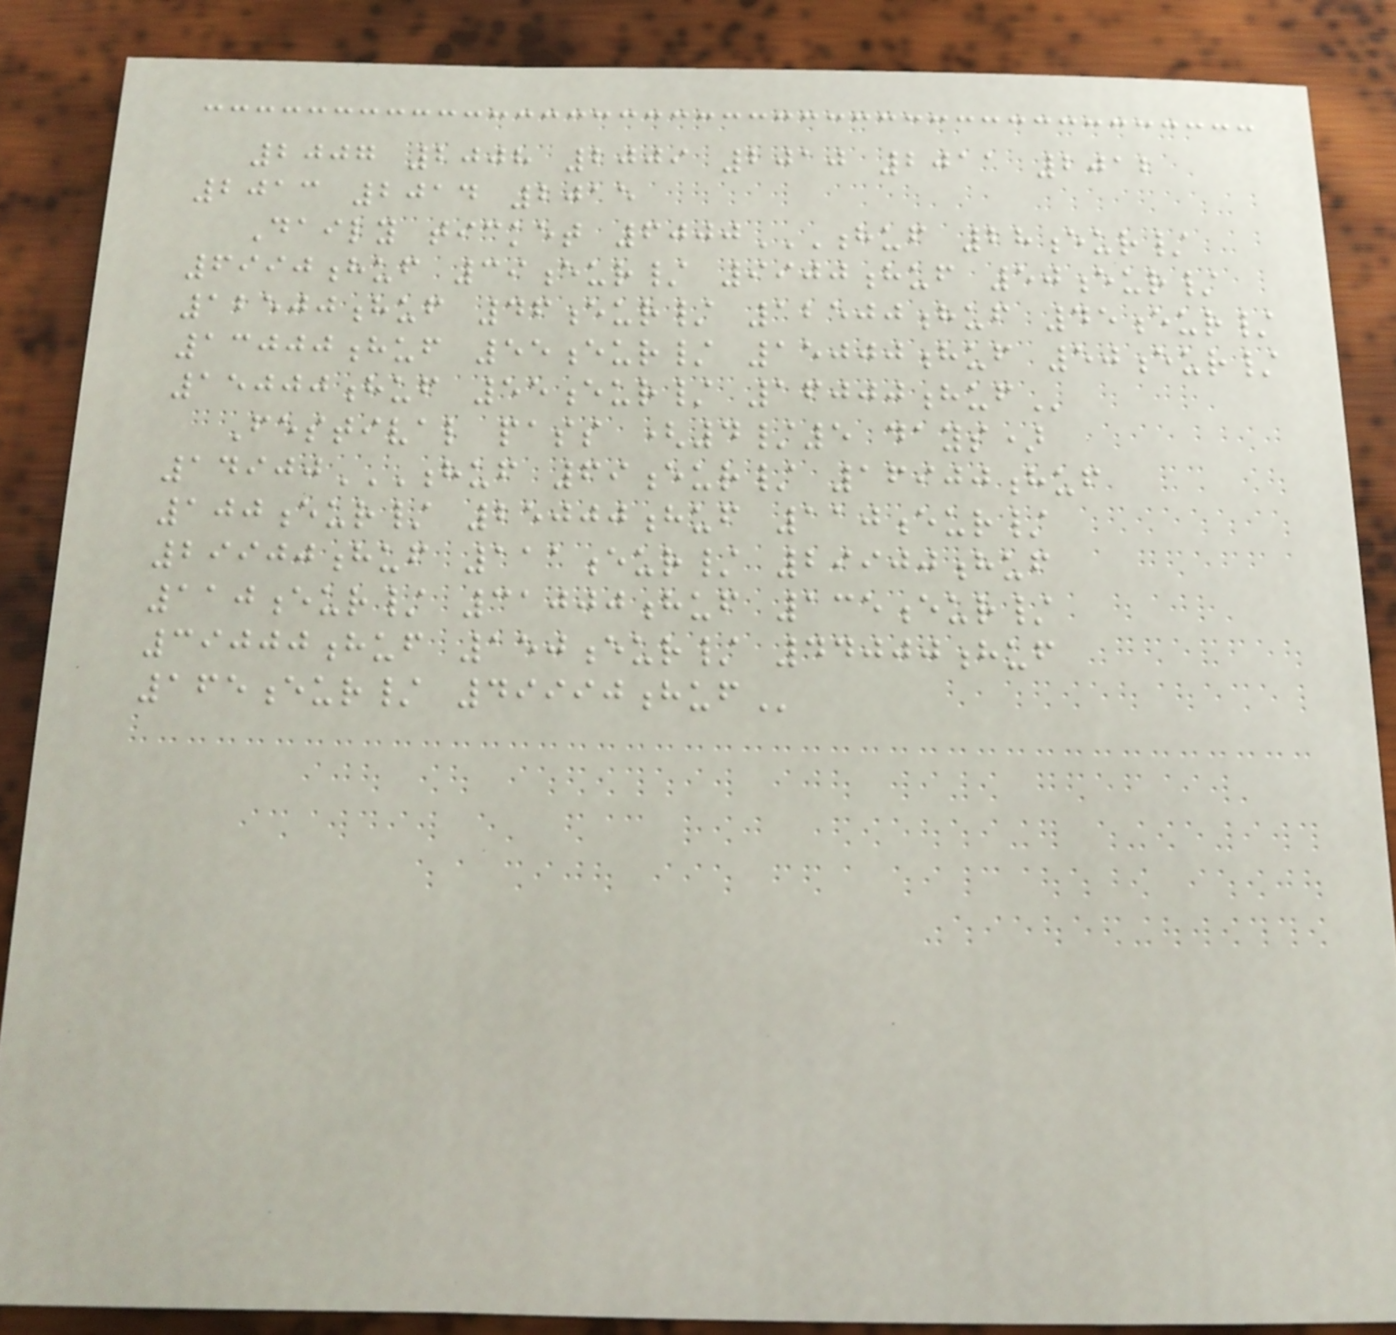2007 2008 2009 2010 2011 2012
2013 2014 2015
Daily ticket 6000HUF 28EUR/
6990HUF 39EUR/ 9900HUF 50EUR/
12500HUF 46EUR/ 12500HUF 45EUR/
13000HUF 55EUR/ 15000HUF 50EUR/
15000HUF 55EUR/ 16000HUF
Festival pass (4/5 days)
14900HUF 69EUR/ 16900HUF
100EUR/ 25000HUF 110EUR/
29900HUF 111EUR/ 29900HUF
110EUR/ 31000HUF 135EUR/
39000HUF 150EUR/ 44000HUF
165EUR/ 49990HUF
